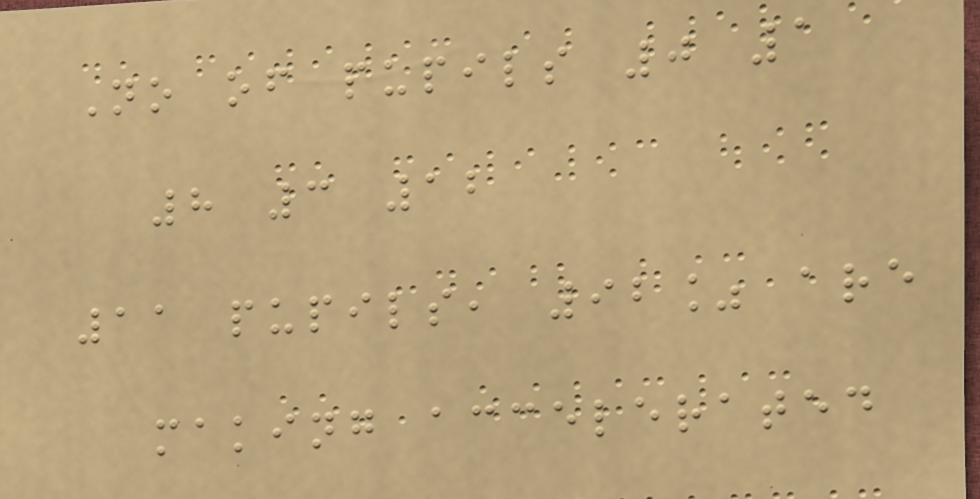No of pupils 0 1
8 3 12
11 pupils, 92% are
making accelerated
